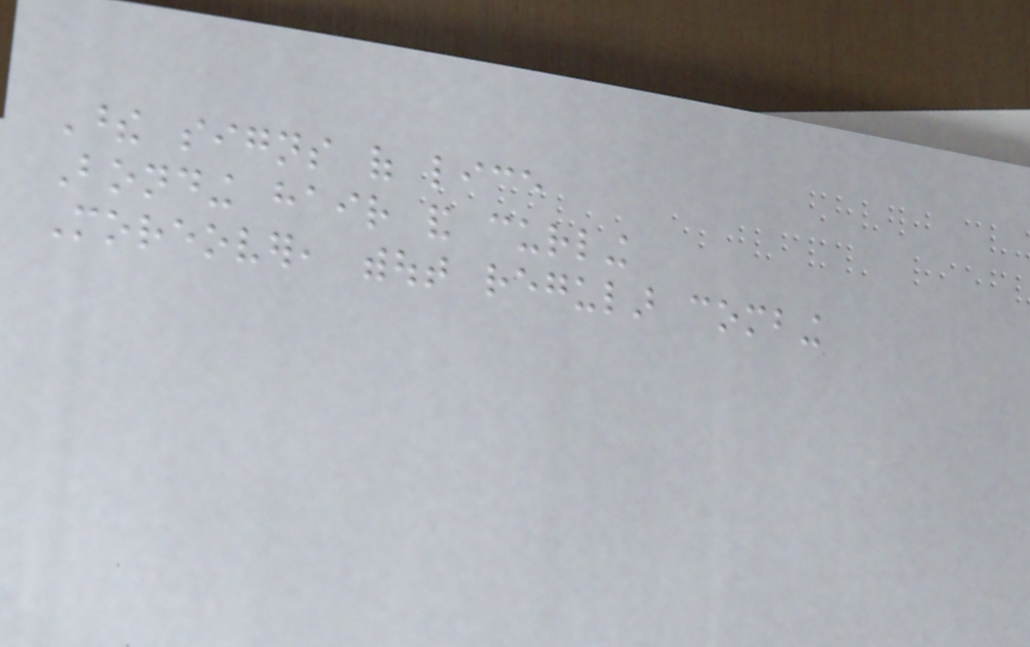These signs of lice
Bonding hair and curling
Moreover, without regular combing
